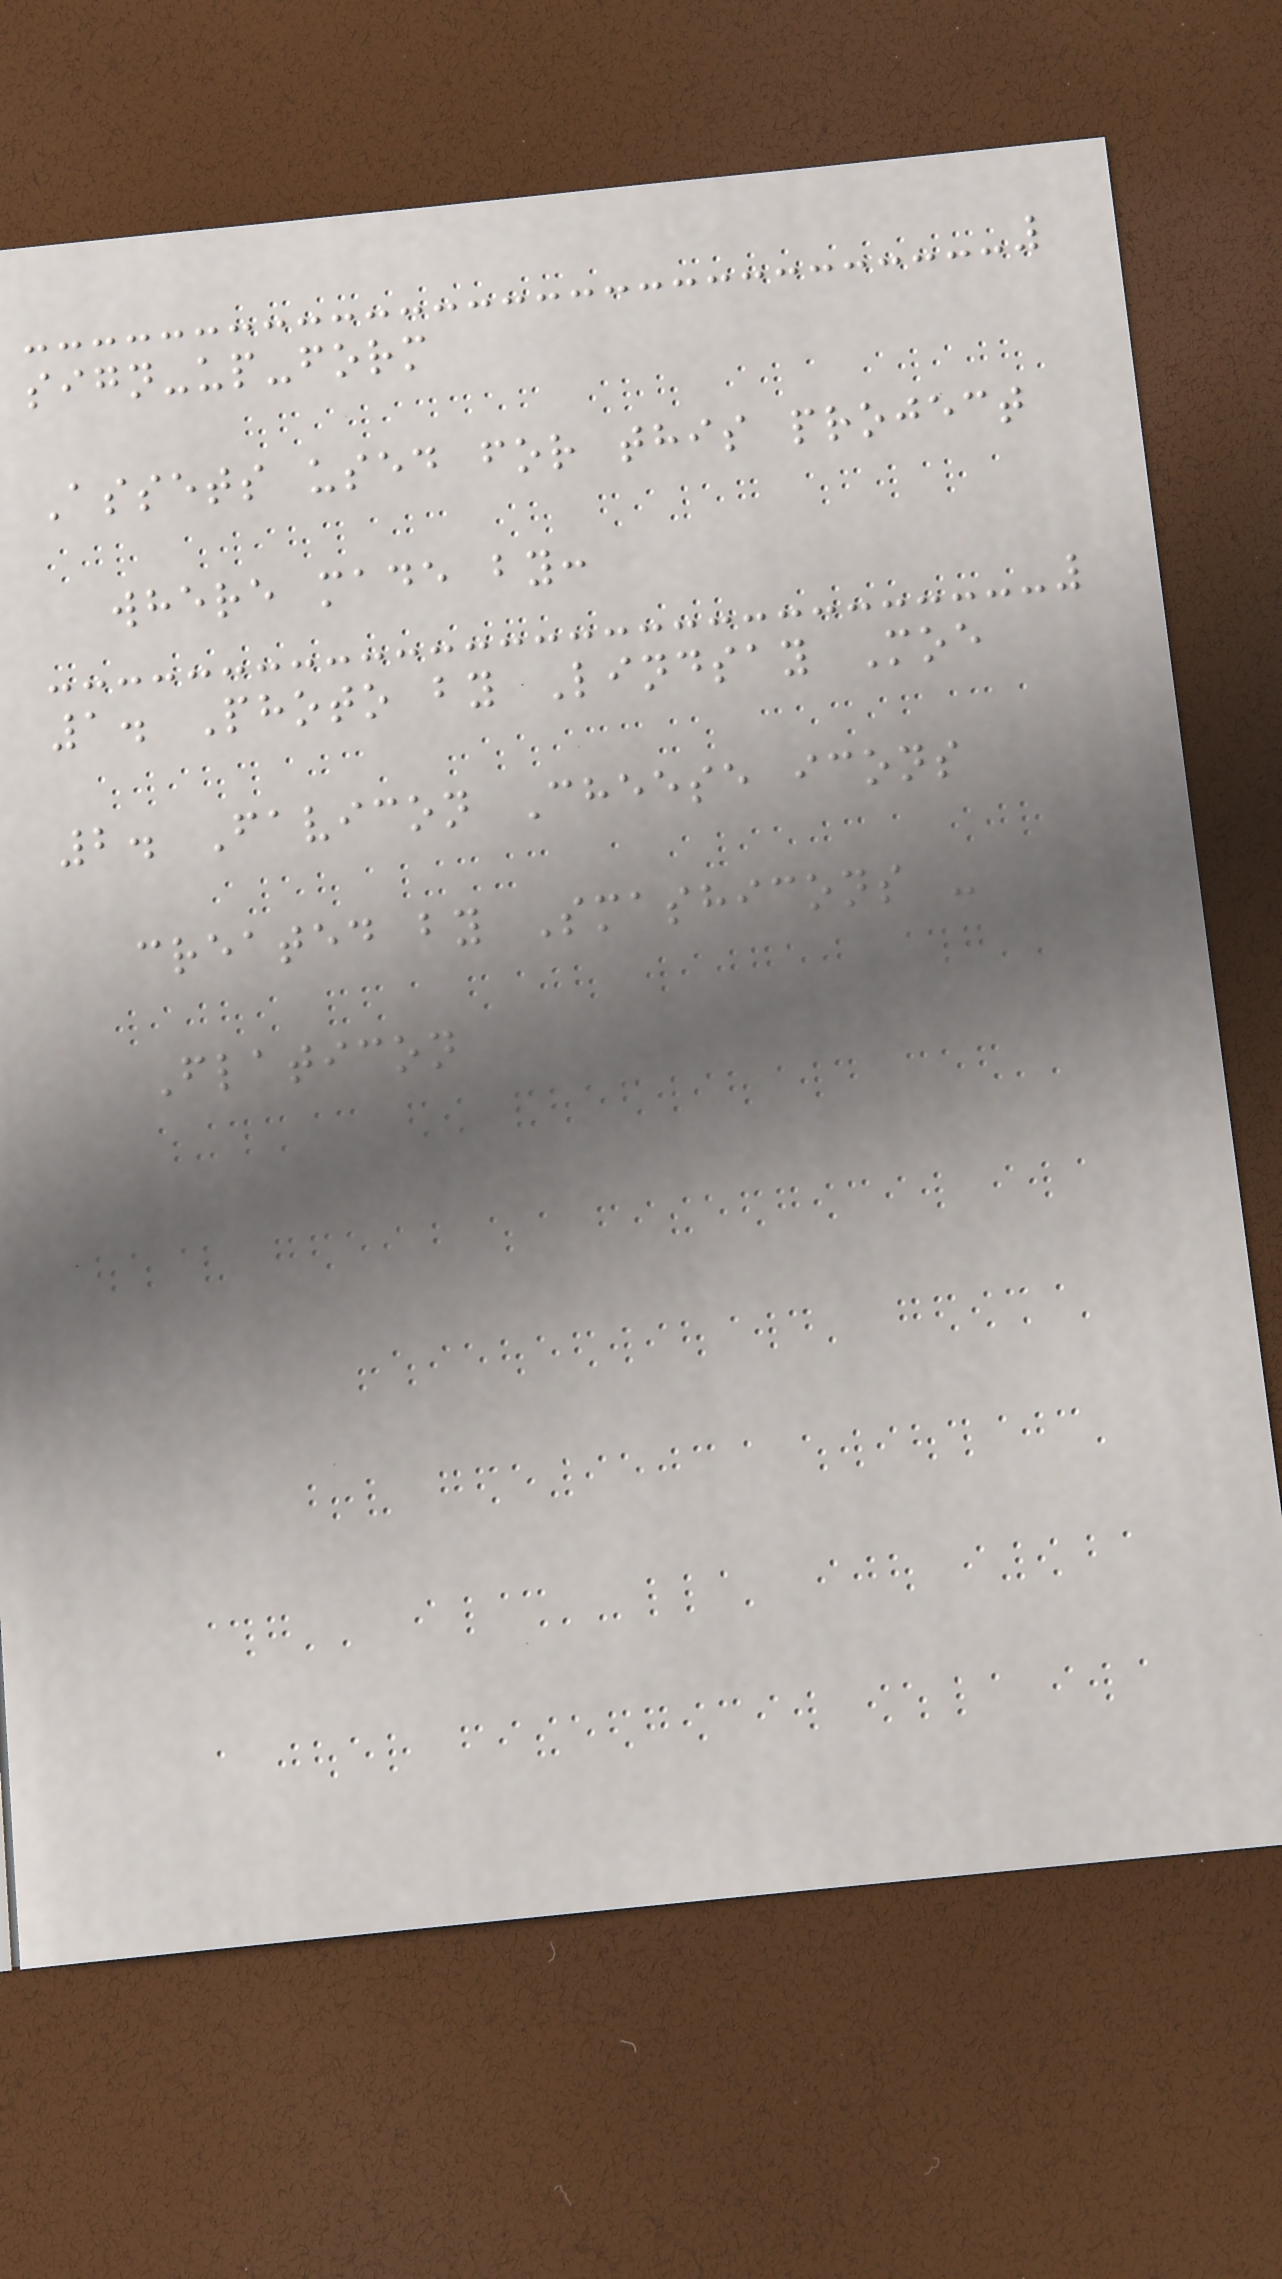sign-up-form
Assets used for this project
where made by:
1. Photo by Lindsay Moe
2. Favicon Cheese icons
created by Smashicons -
Flaticon
